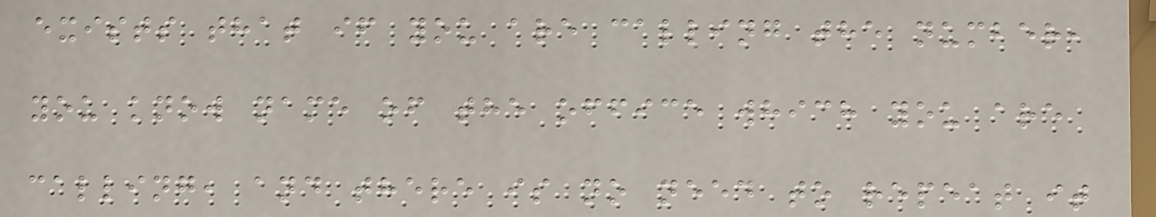exists that if you are calling the number,
you know name of the office which you are
calling, and there is no need to repeat it
